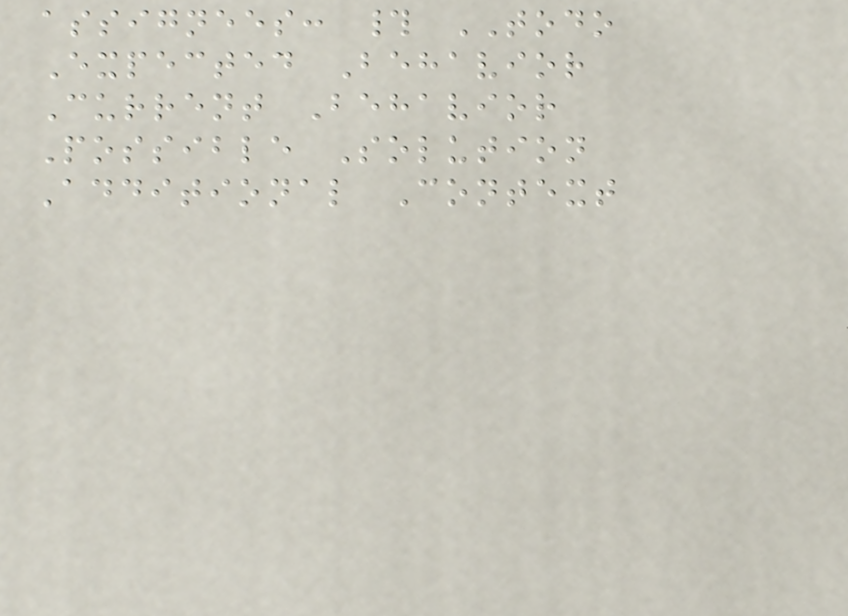assignees: # TODO
Expected Behavior
Current Behavior
Possible Solution
Additional Context
